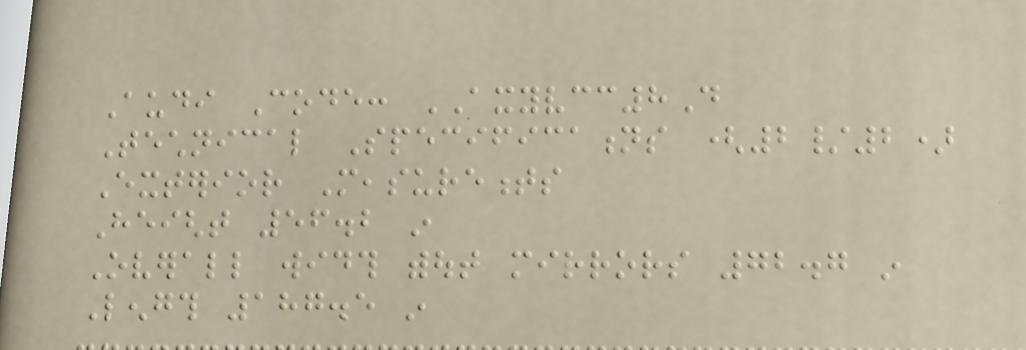Audi Code: AXYVCC8D
Technical Specifications (2/2)
Exterior Measurements
Height 56.2 in
Overall width without mirrors 72.7 in
Length 187.5 in
